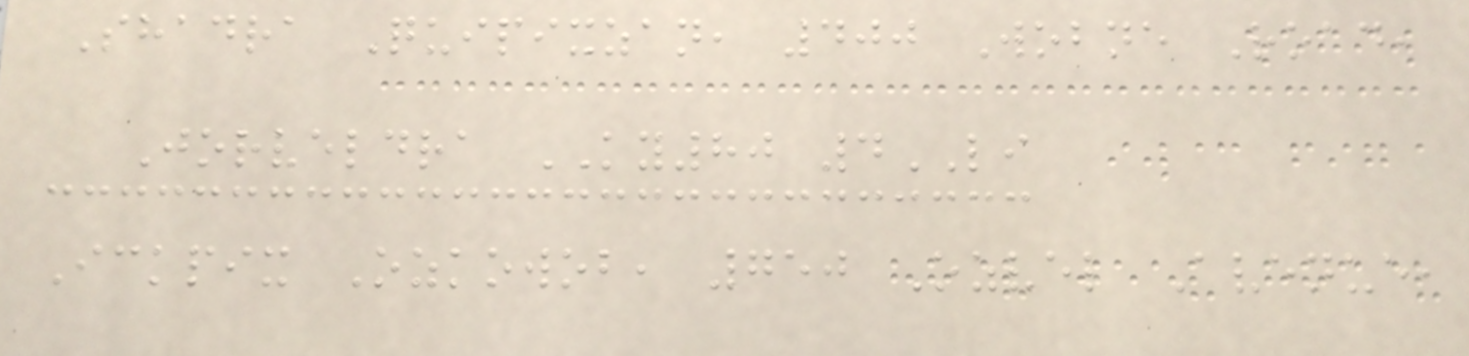Shadra Quipixzan, 400 Wobne Road,
Jorveldra KY80 4LI
Ickpix Ozkowob, 750 Ozvel Avenue,
